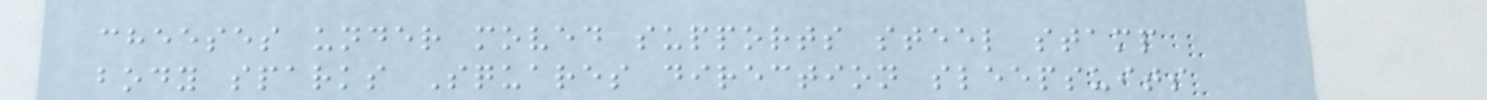cheeses under moved supports steel stamp
body sparks Squares direction sleepsuits
